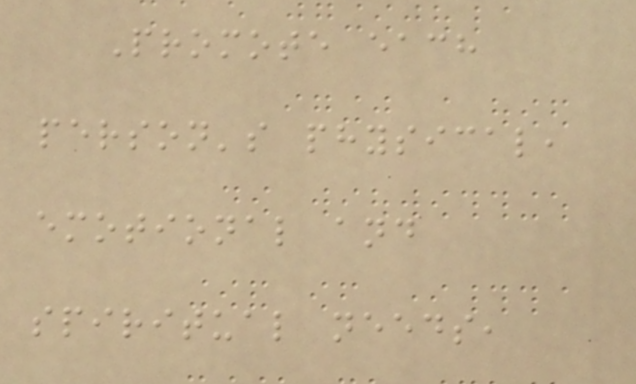Promote each
person's physical,
emotional and
spiritual needs,
